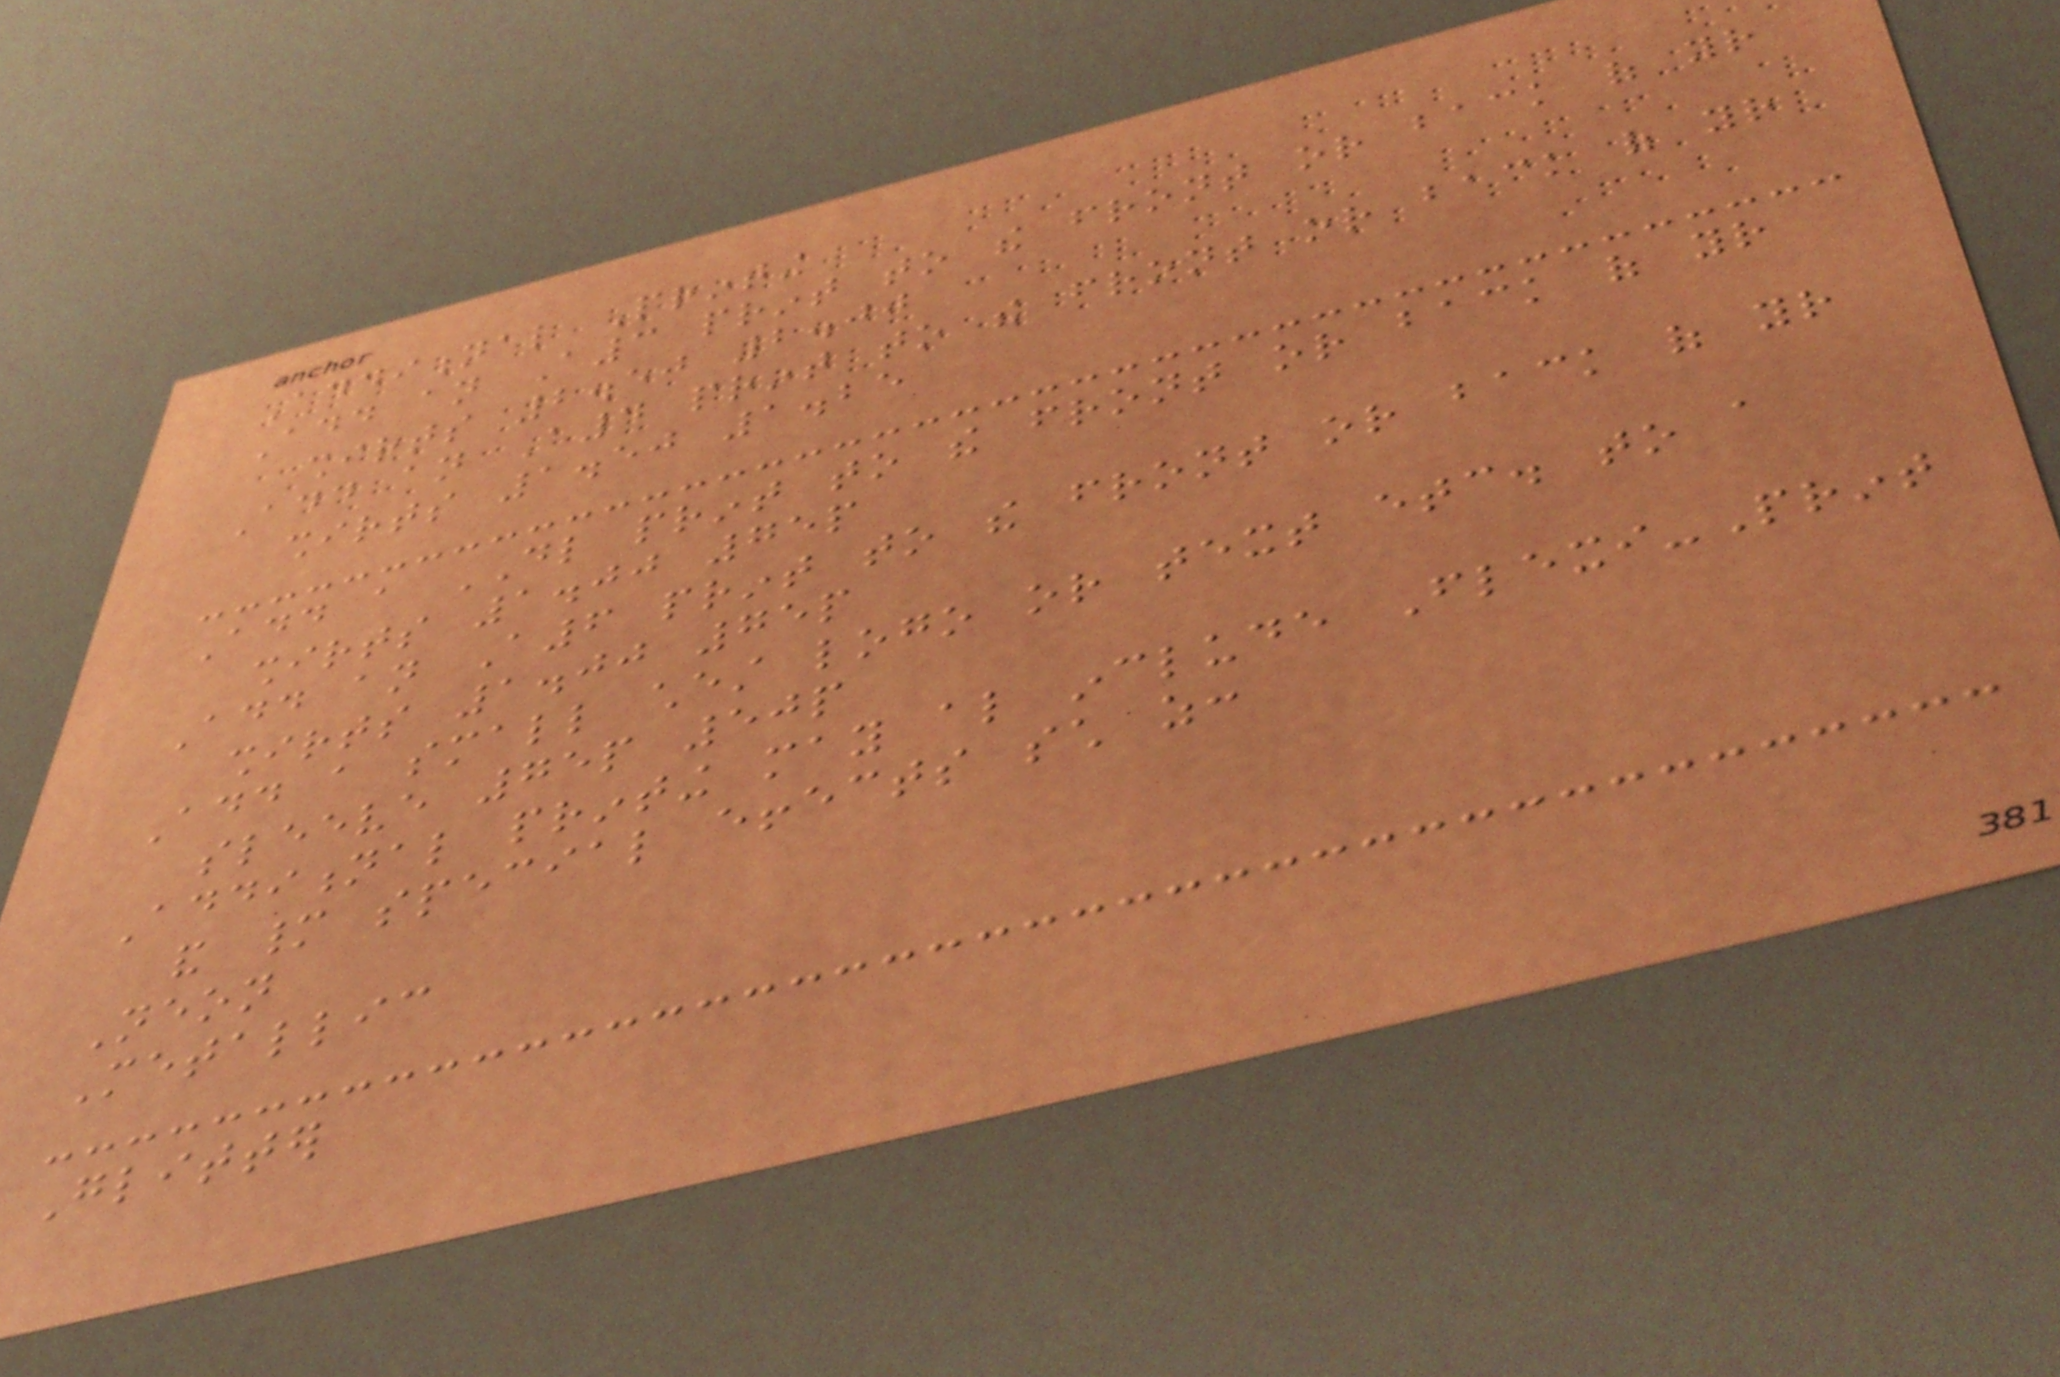Additional Printing
Add an A3 print to the front or back of your
shirts 2.50 2.00
Add an A4 print to the front or back of your
shirts 1.50 1.25
Add a DL print to the front or back of your
shirts 1.00 75p
Add an A6 print to the front or back of your
shirts 1.00 75p
Add a small chest logo or text etc. to a
sleeve 75p 50p
Additional printing may also include Flexi-Print
and many special effects such as:
Neon
Metallic
Glitter
